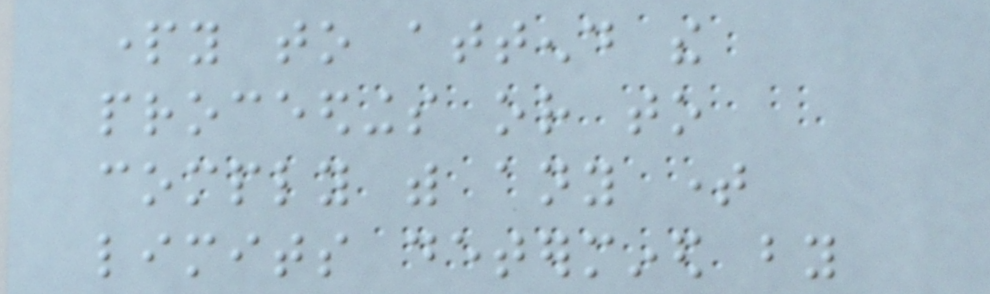party to attend the
proceedings or to
comply with any time
limits determined by
